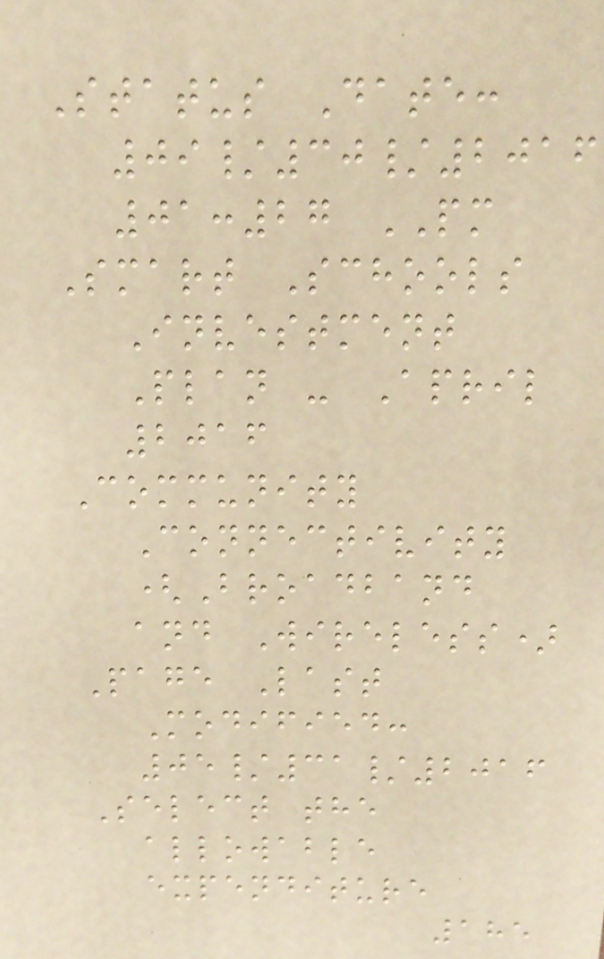Status Date:
09/30/2016
01:27 PM
Smart Schools
Investment
Plan - April
2016
Community
Connectivity
(Broadband
and Wireless)
Page Last
Modified:
05/31/2016
Select the
allowable
expenditure
185
